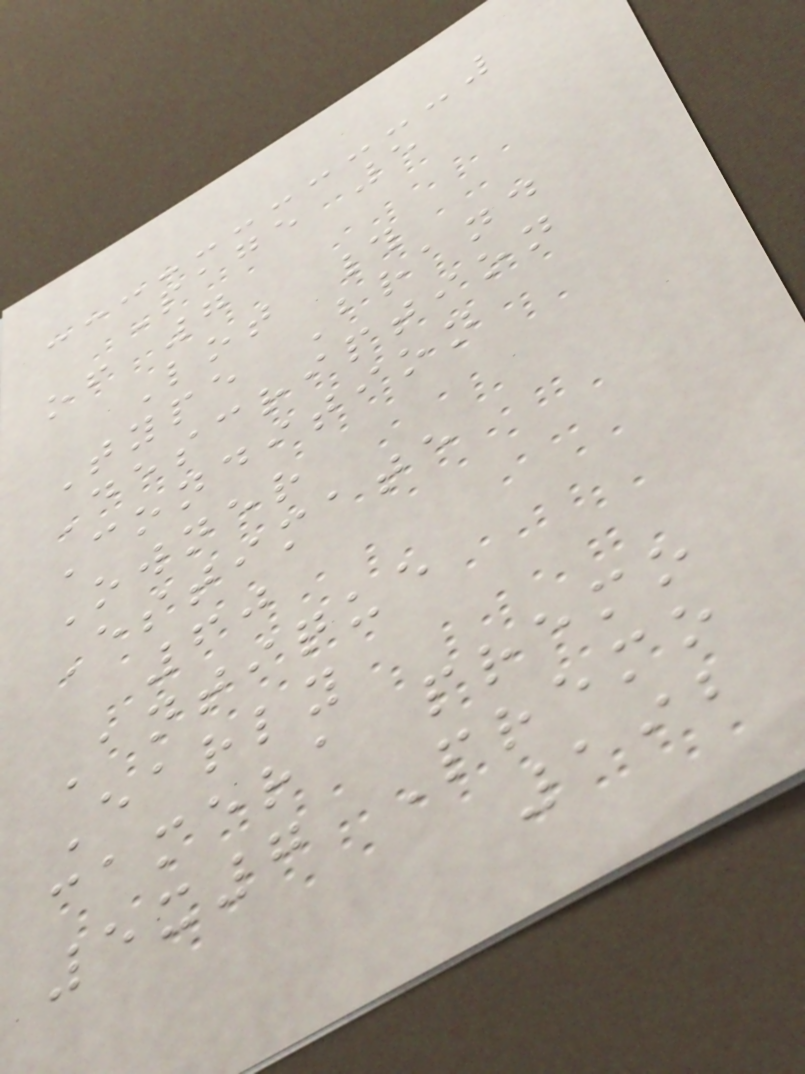Page 5
of 7
Lot #
Type Brand
Description
Condition
Owner
Estimate
60
Antique
Early
camera premo
5x7 Premo
192
